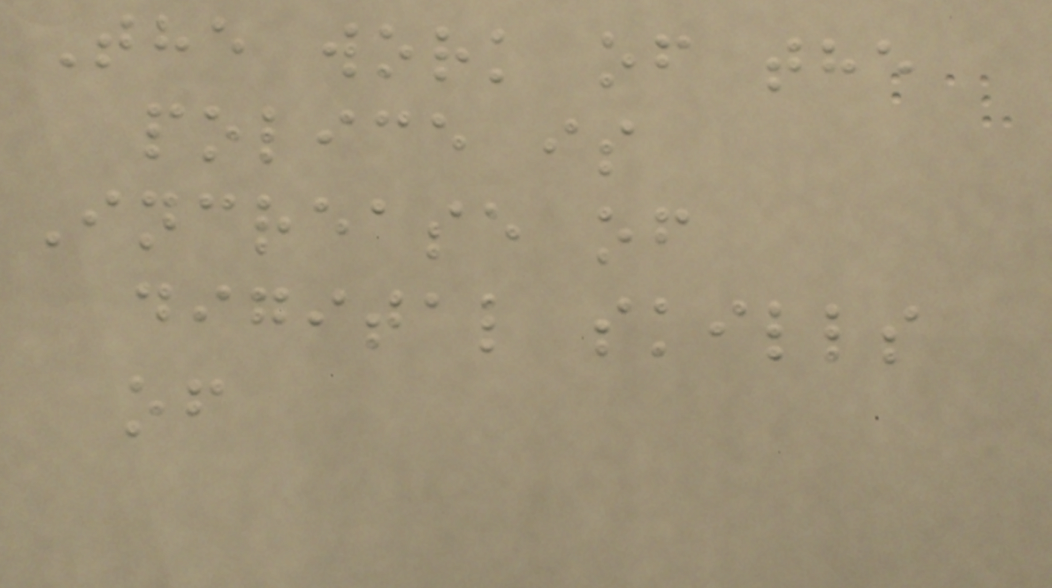The work of the
police is
Increase of
digital skills
of
